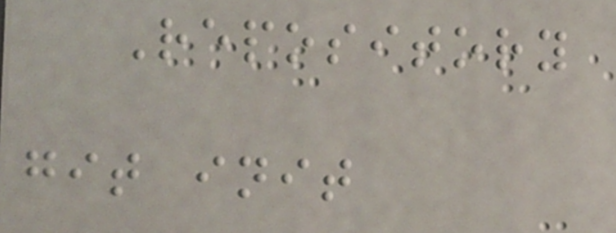Repository
git init
